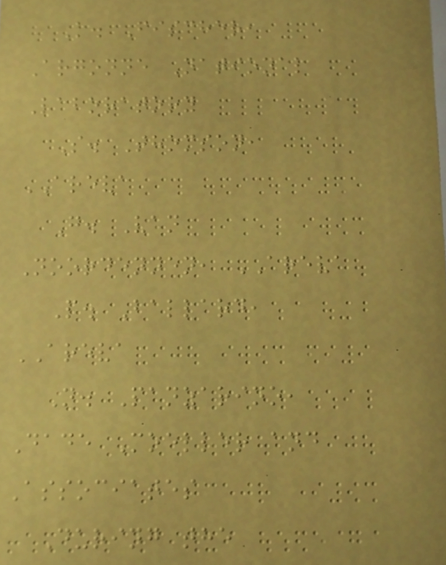K. Fischer,
Argonne National
Laboratory
S. Thomson,
AREVA
G. Van
Noordennen, AREVA
P. Ballard,
AREVA
N. Panzarino,
Dade Moeller and
Associates
During the
